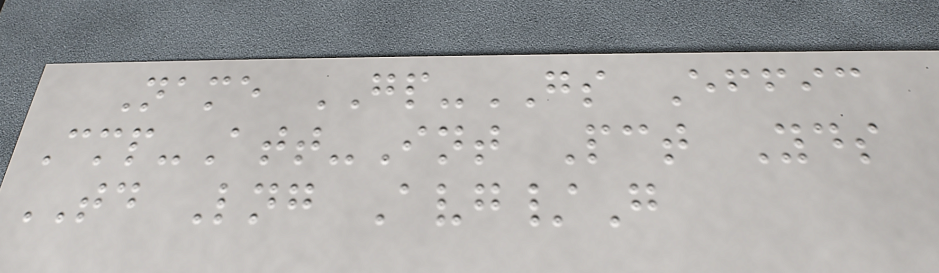Name GP-GS Effic
Cmp-Att-Int Pct Yds
TD Lng Avg/G
